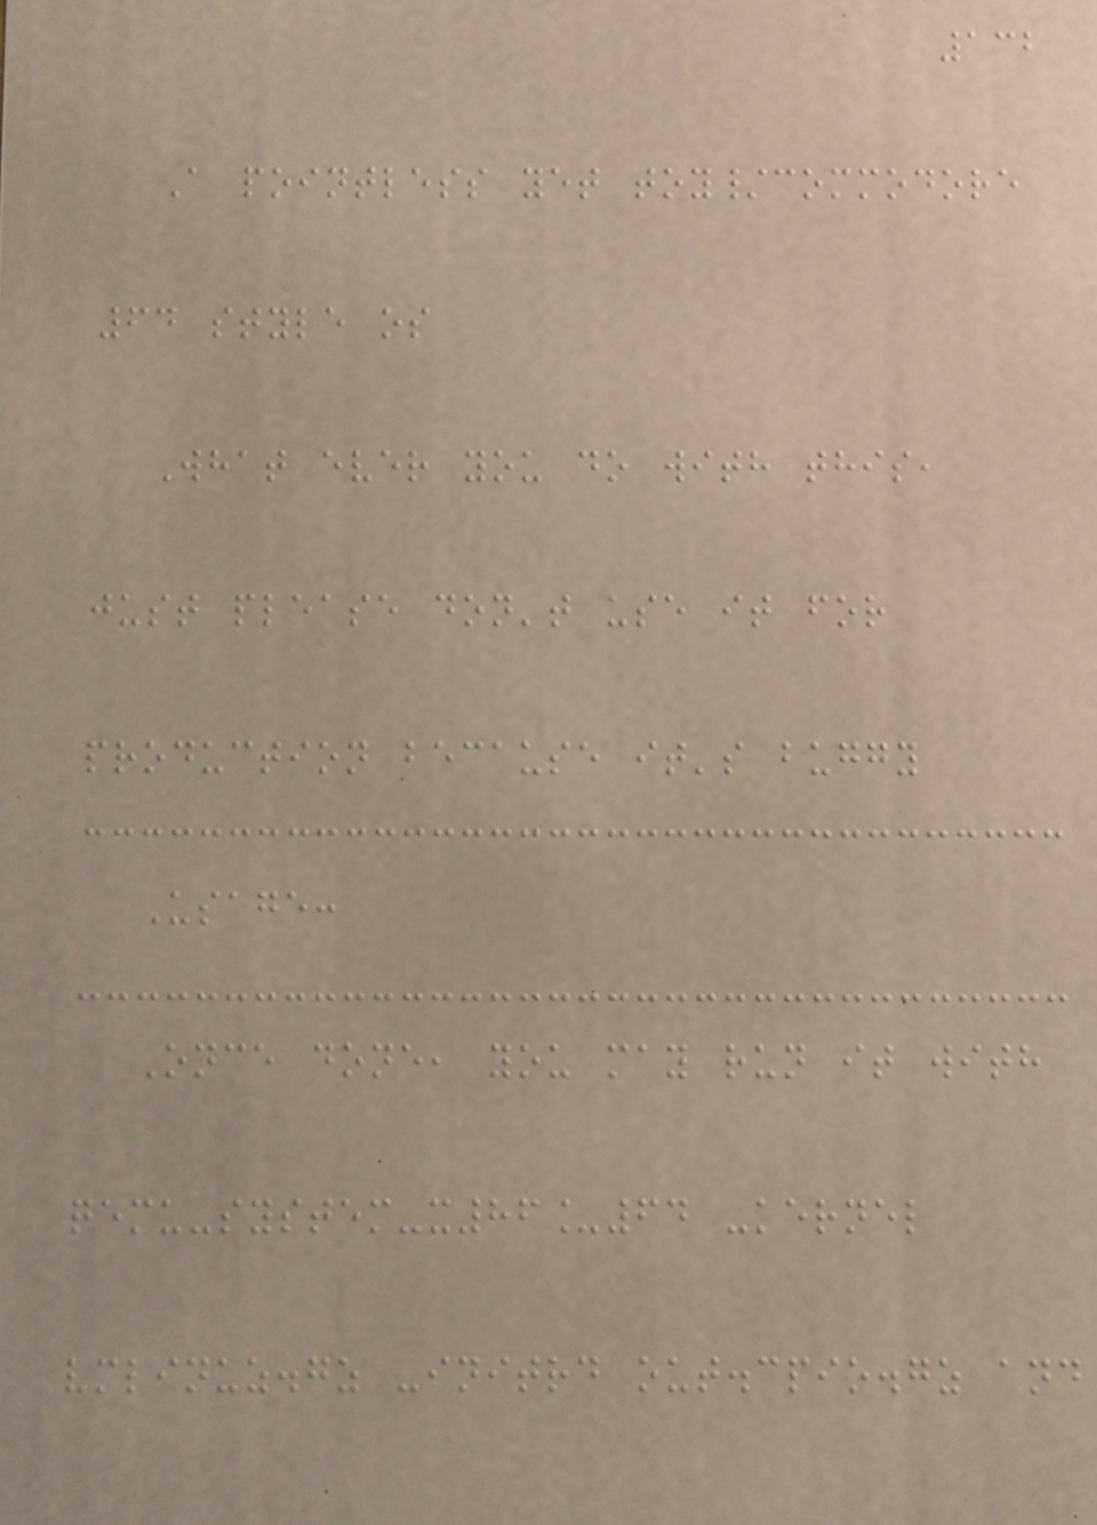132
A pointless yet toy/commodore
64 style os
What ever you do with this,
just please don't use it for
production because it's buggy
Usage:
Once done, you may run it with
qemu-system-x86_64 -kernel
vmlinuz.gz -initrd out.cpio.gz and
